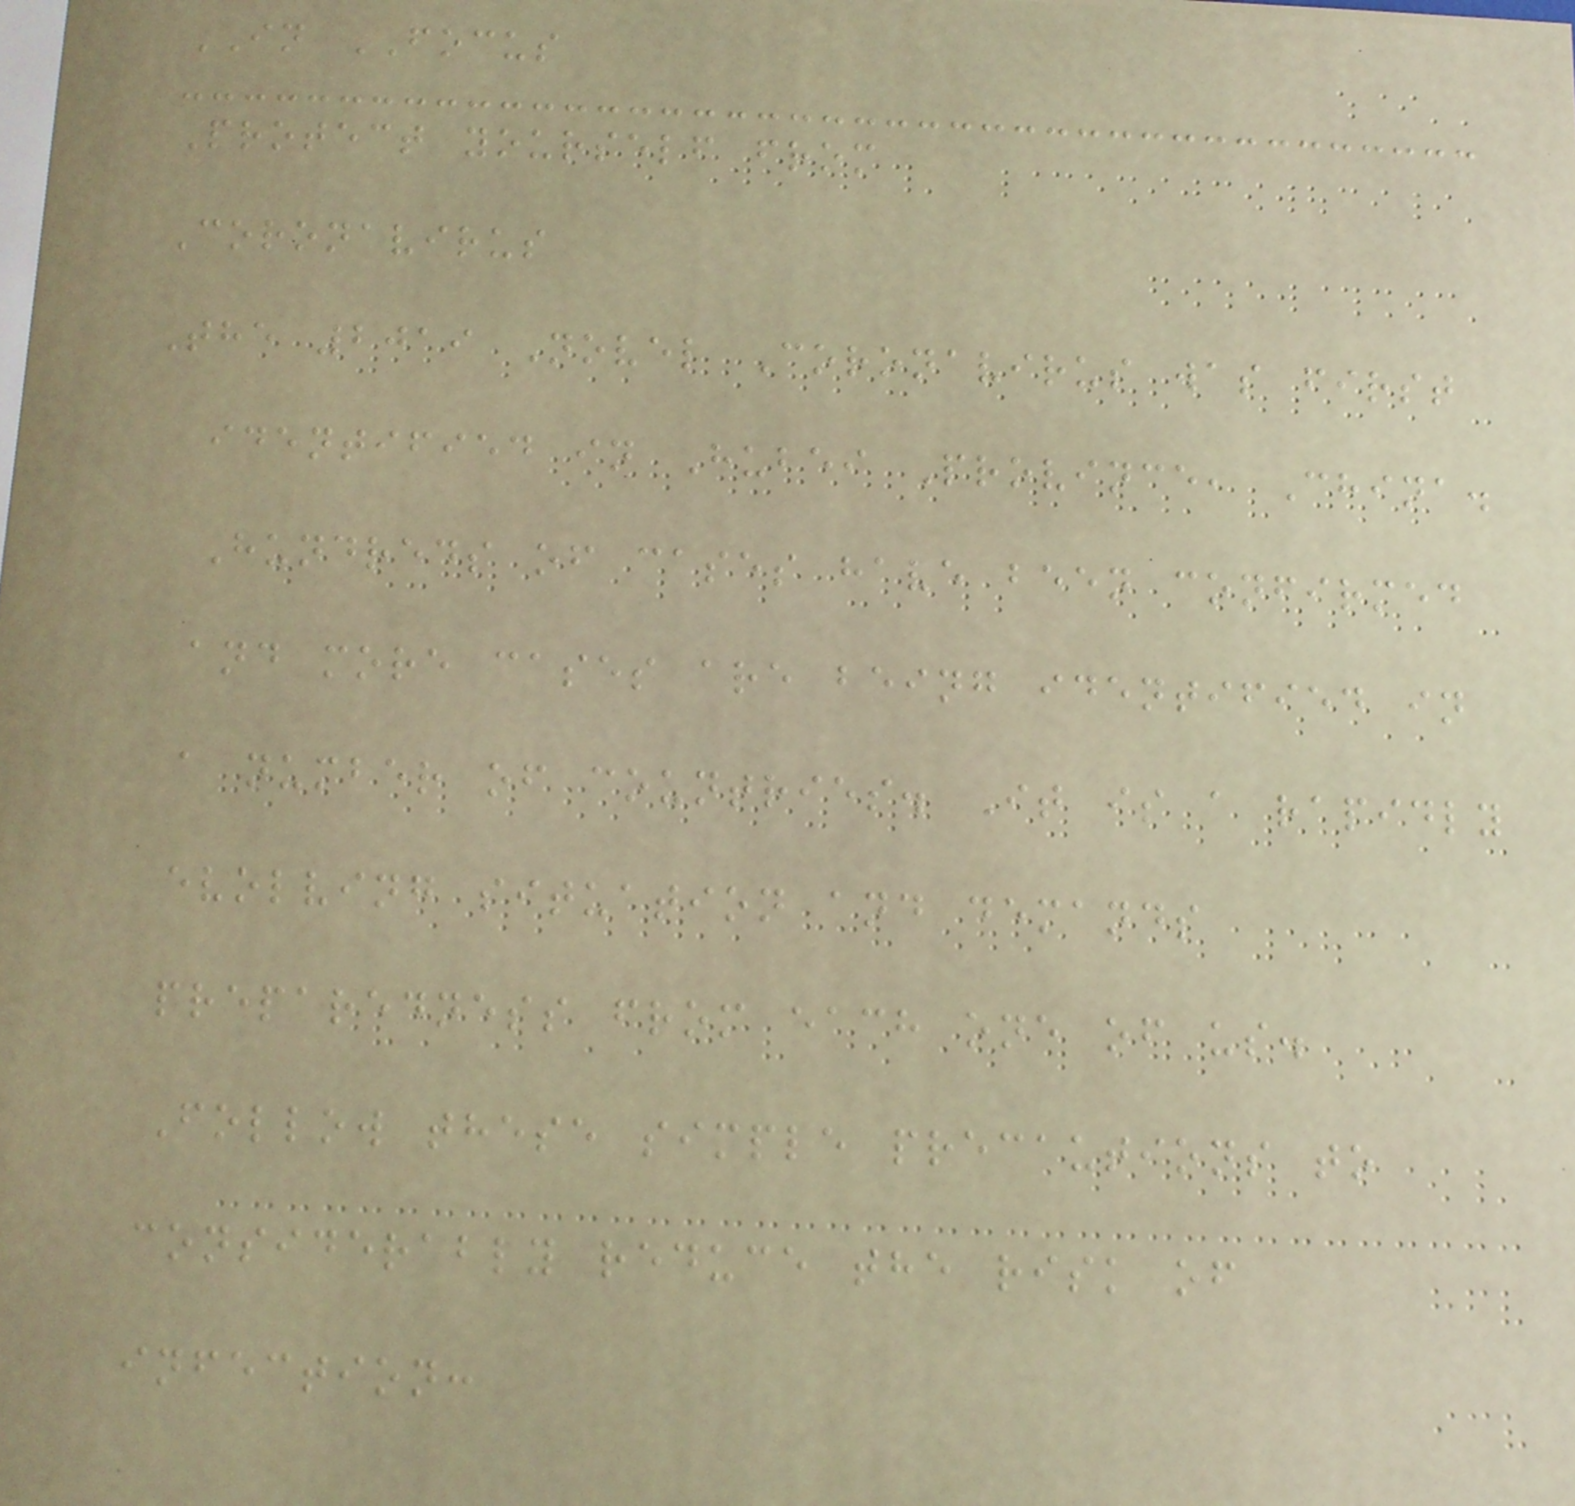IN FOCUS
Protect yourself from
Coronavirus
The 2019 Novel Coronavirus was first
identified in Hubei Province, China.
Hundreds of cases have been confirmed
and more cases are being identified in
a number of countries. It is a rapidly
evolving situation and demands
preparedness from each one of us.
Follow these simple precautions to
considerably reduce the risk of
infection:
